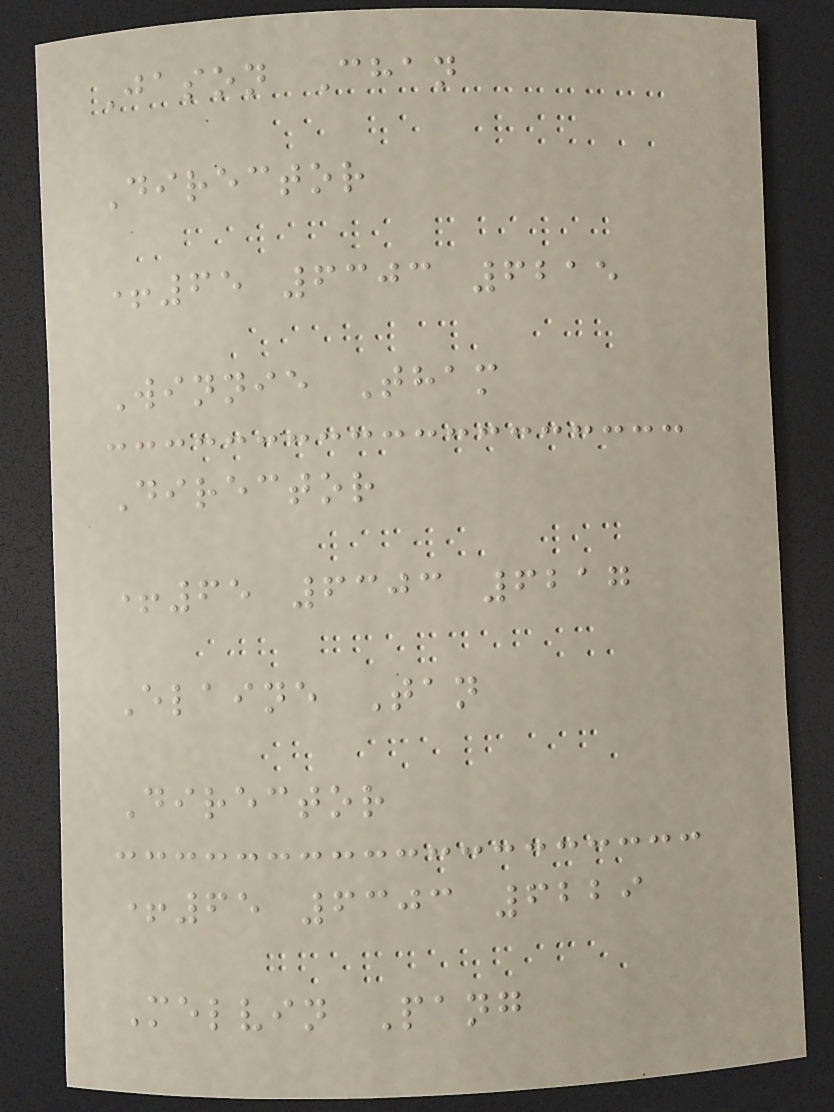Jason Chan
Director
+65 6303 6215
Winnie Tham
Director
+65 6303 6217
Elaine Tan
Director
+65 6303 6229
Melvin Pang
